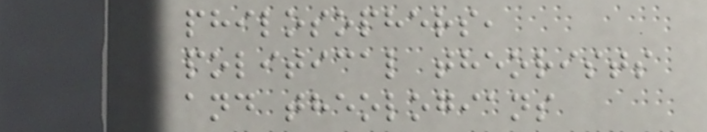philosophers,
political theorists
and theologians
